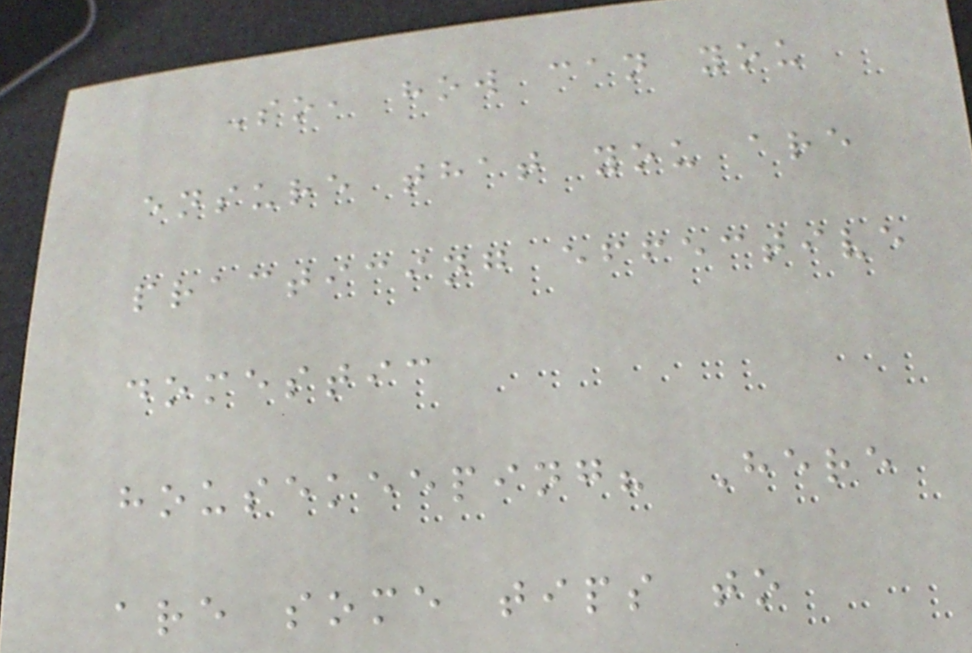So, how can you
ensure that you are
practicing effective
domestic
housekeeping? Here
are some tips to
